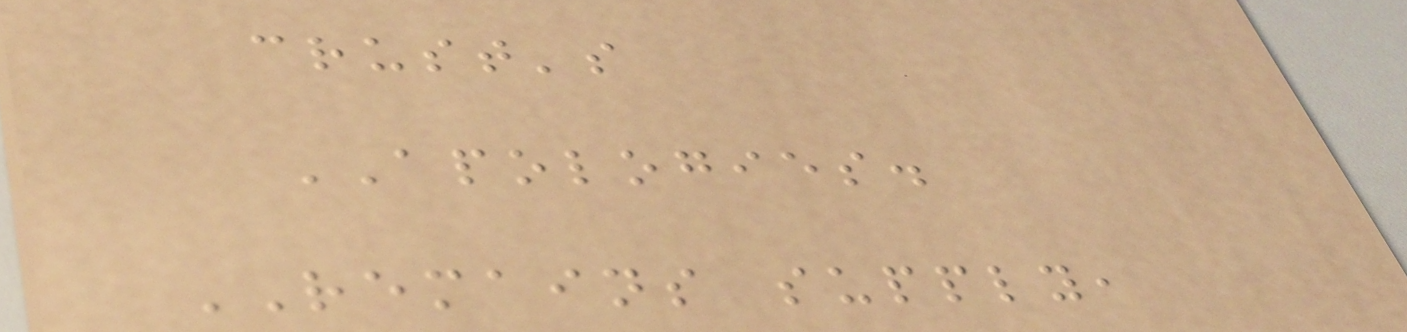crust's
APOLOGIES.
REMAINS supply,
